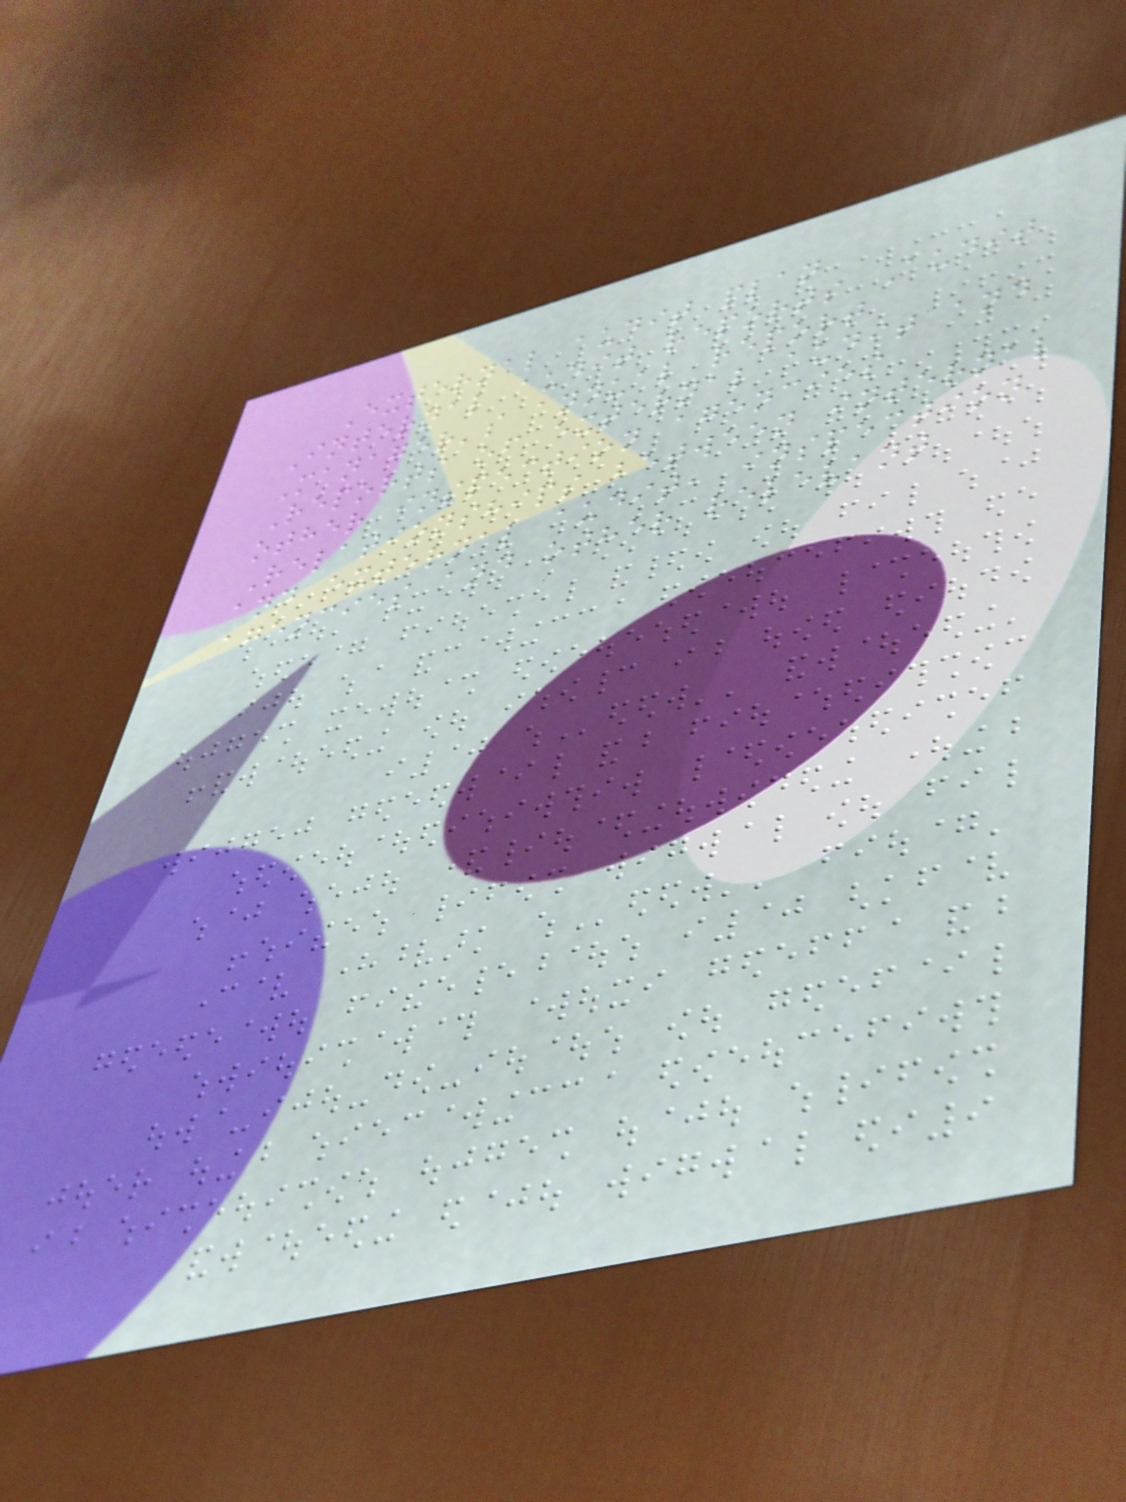External audit plan
Internal audit reports Audit
Manager's annual report
Reports of external audit and
other inspection agencies
Relationships between internal
and external audit, inspection
agencies and other relevant
